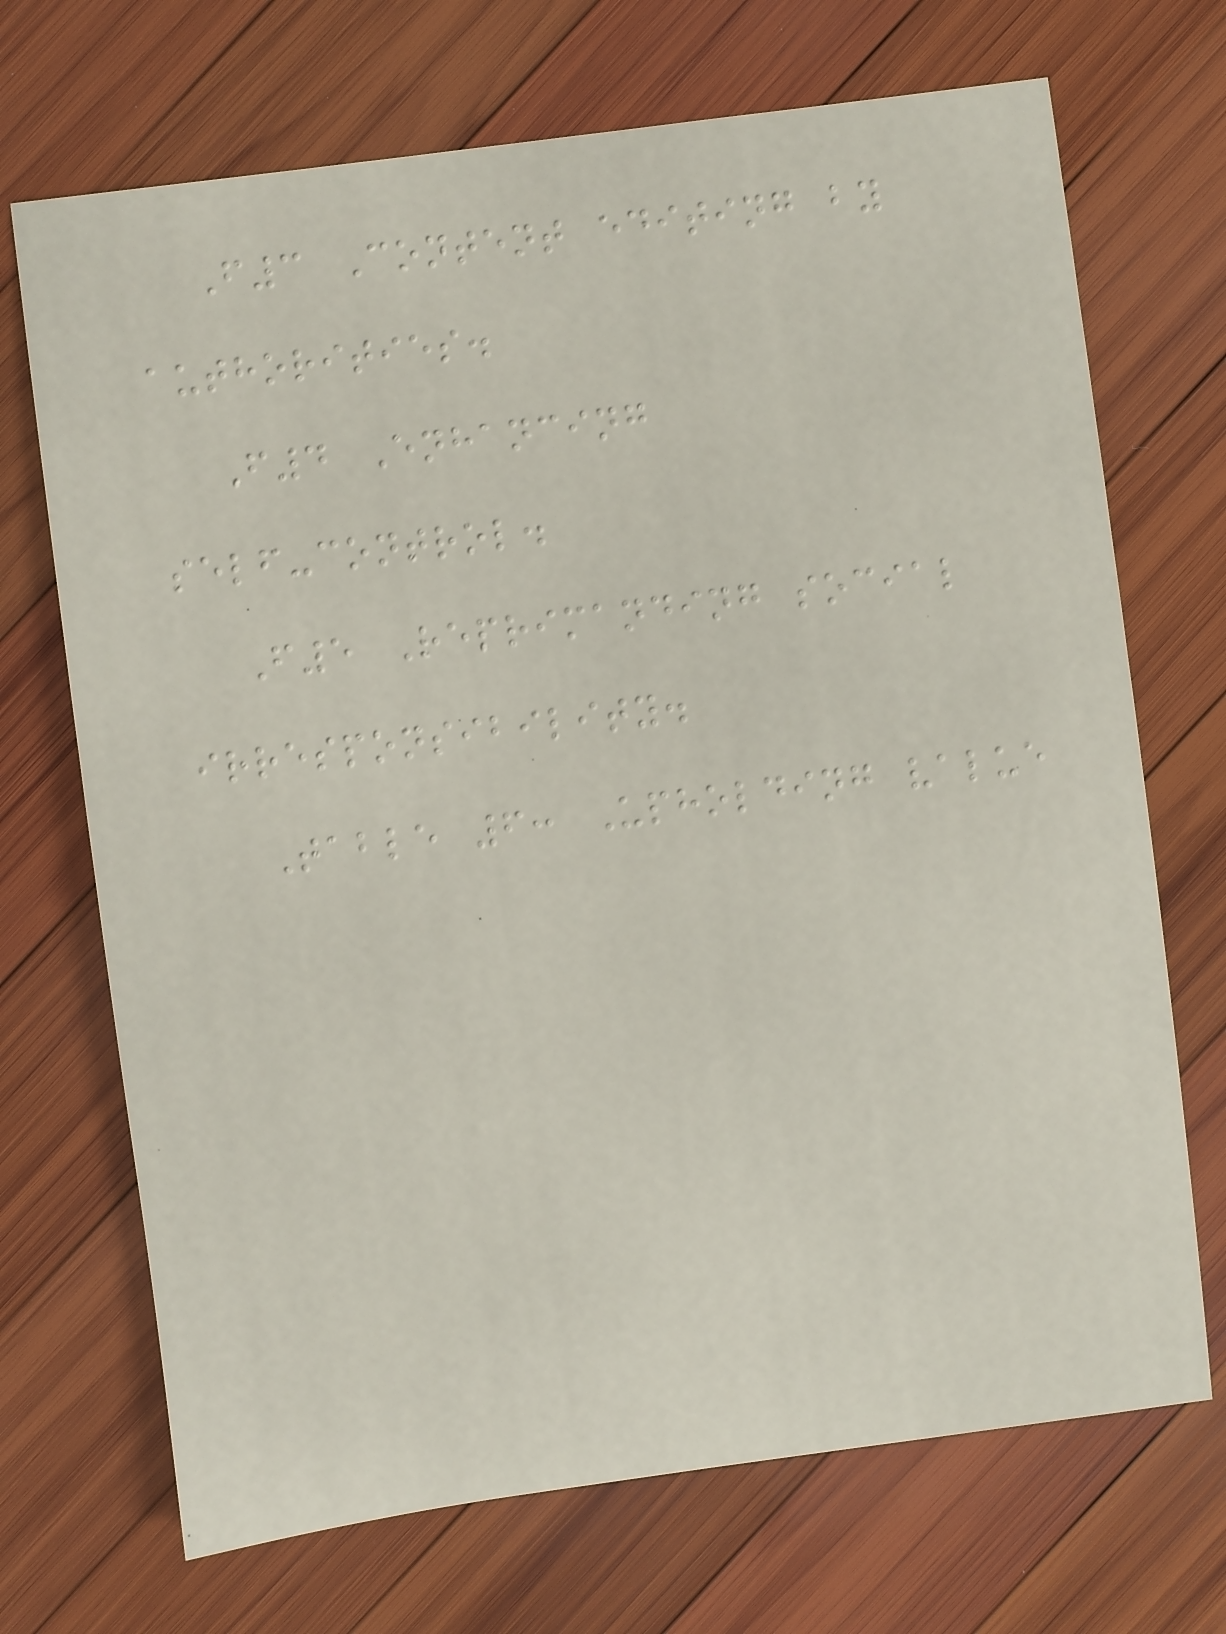F3 Content editing by
authorities.
F4 Enhancing
self-control.
F5 Reprimanding social
irresponsibility.
Table 6: Upholding value
